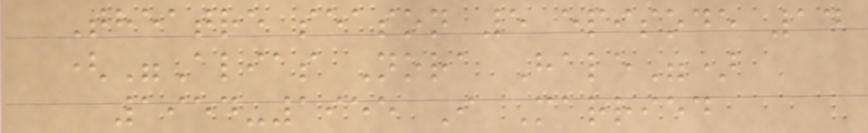Theatre season 5 episode 14
("Alias Nora Hale")
1954-1955 I Married
